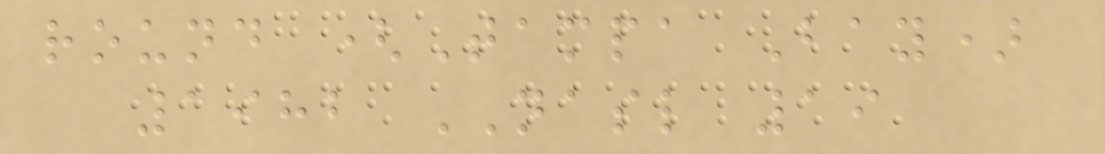round (Tampa Bay)
1982 NASL 19
